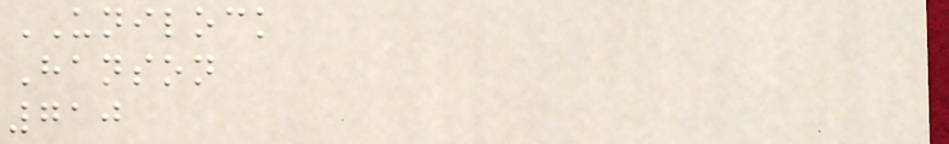UNILOCK
Hanson
710
